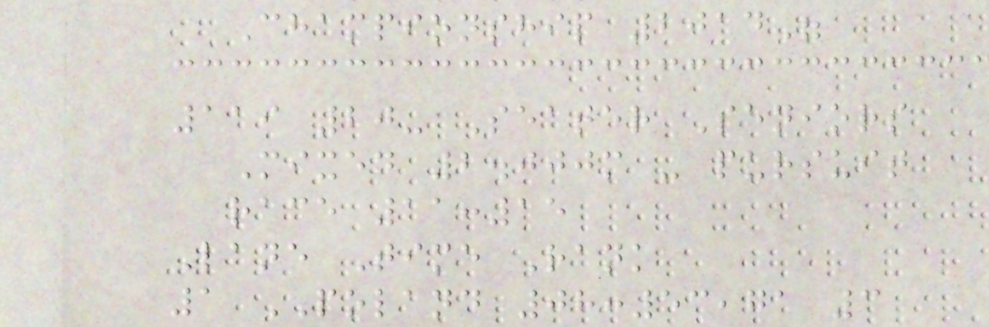Championship 2014"
119 20- Seater Seniors
Mixed 2.000m - pursuit
race 11:15
Lane Time Rank
1 POLAND 08:53,71 3
